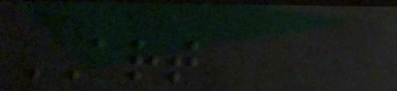ART
